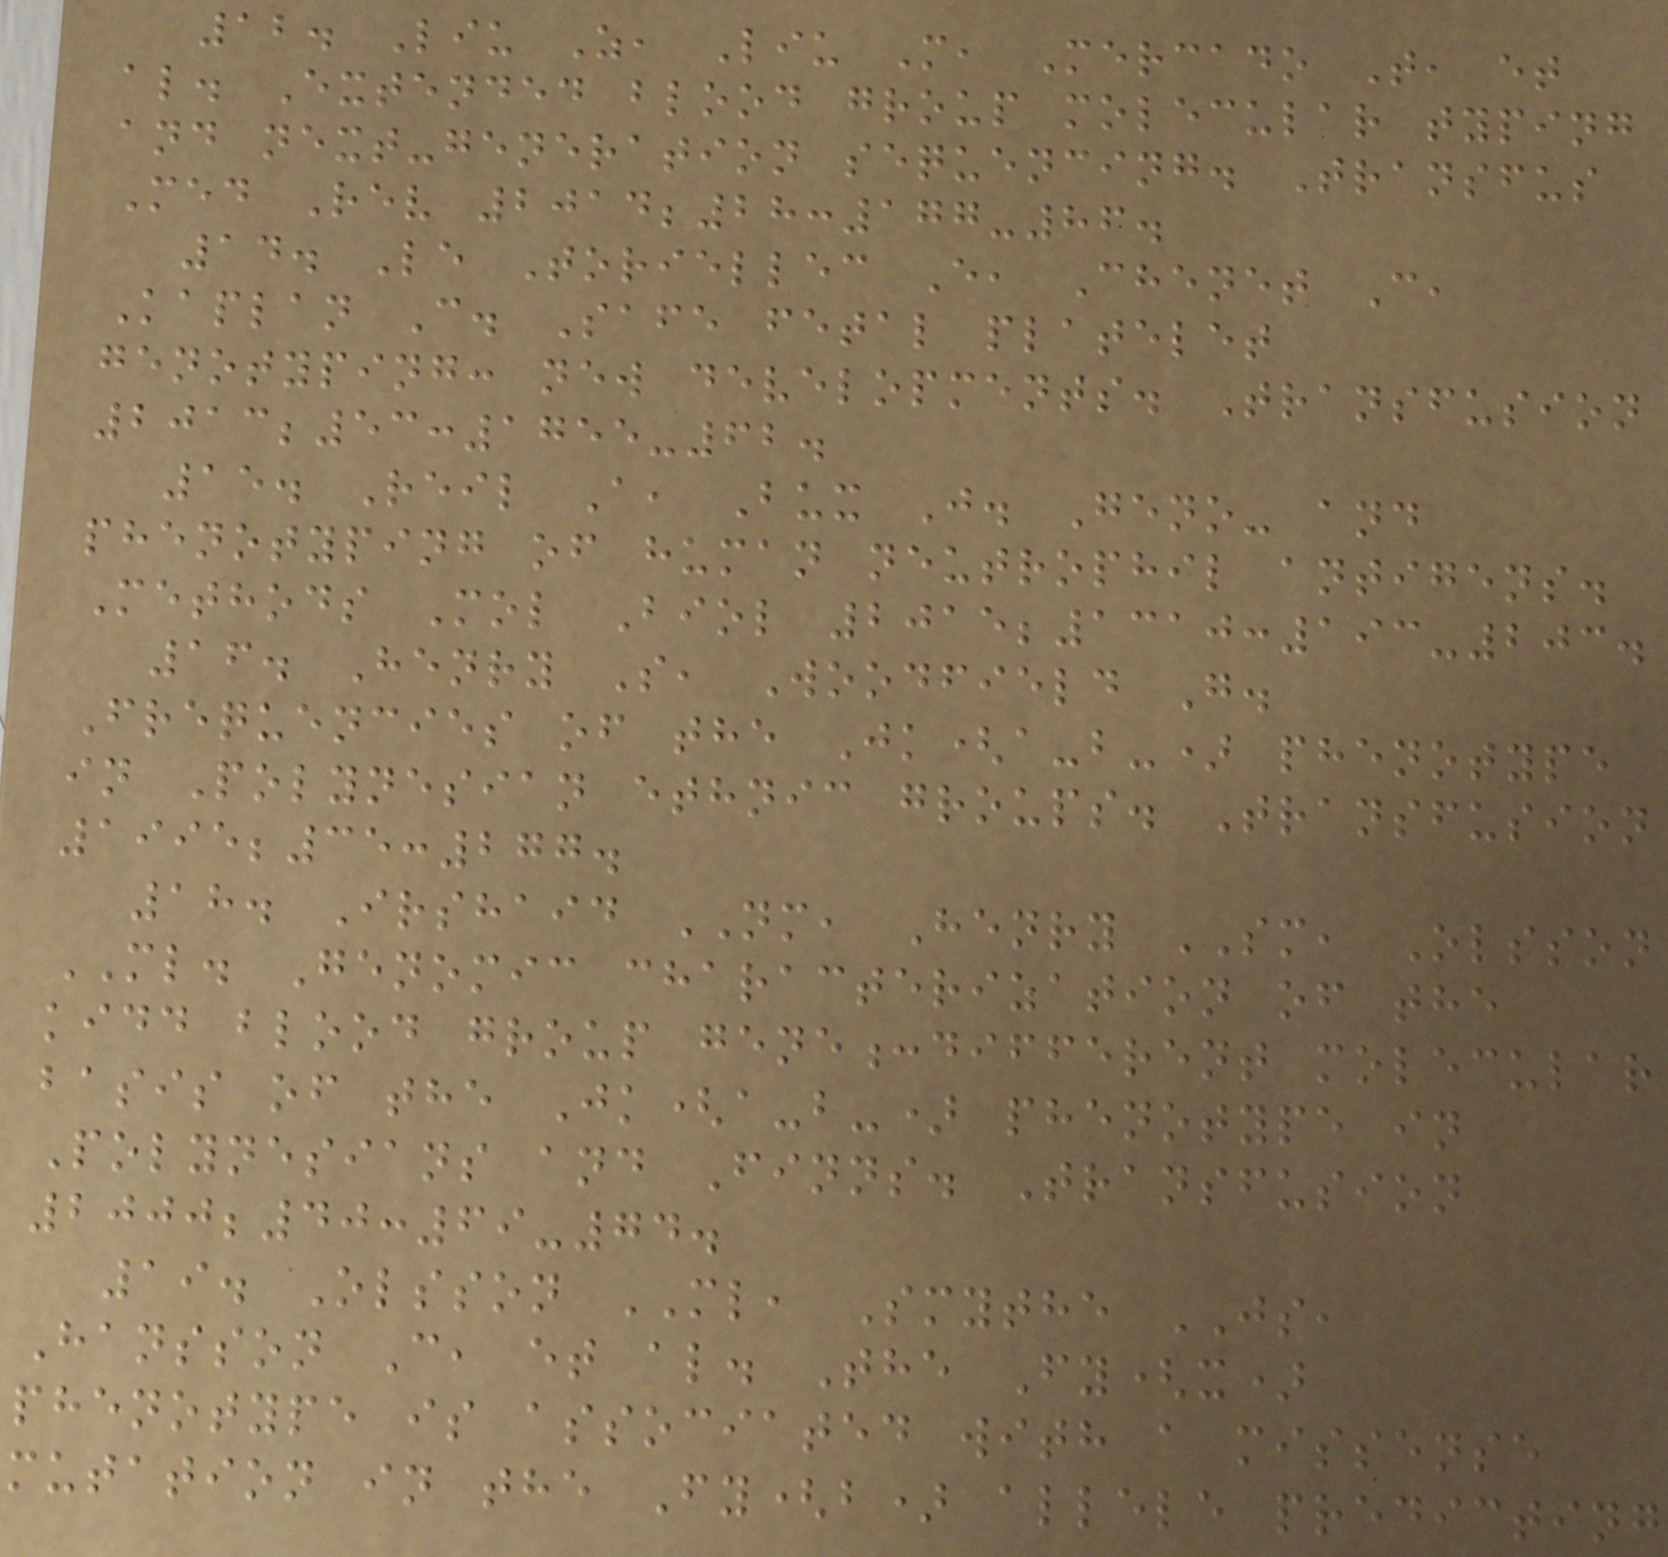12. Liu Z, Liu M, Mercado T, et
al. Extended blood group molecular typing
and next-generation sequencing. Transfus
Med Rev 2014;28:177-86.
14. Le Toriellec E, Chenet C,
Kaplan C. Safe fetal platelet
genotyping: new developments. Transfusion
2013;53:1755-62.
15. Reil A, Bux J. Geno- and
phenotyping of human neutrophil antigens.
Methods Mol Biol 2015;1310:193-203.
16. Henry S, Woodfield G.
Frequencies of the Jk(a-b-) phenotype
in Polynesian ethnic groups. Transfusion
1995;35:277.
18. Irshaid NM, Henry SM, Olsson
ML. Genomic characterization of the
kidd blood group gene:different molecular
basis of the Jk(a-b-) phenotype in
Polynesians and Finns. Transfusion
2000;40:69-74.
19. Olsson ML, Smythe JS,
Hansson C, et al. The Fy(x)
phenotype is associated with a missense
mutation in the Fy(b) allele predicting
